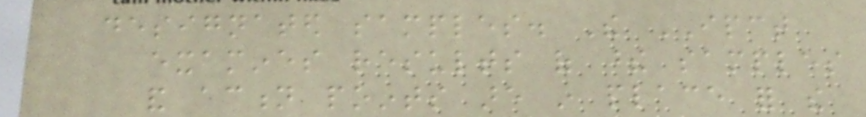designated samples. The IPCT
examines results of these samples
and action points are in place for the
